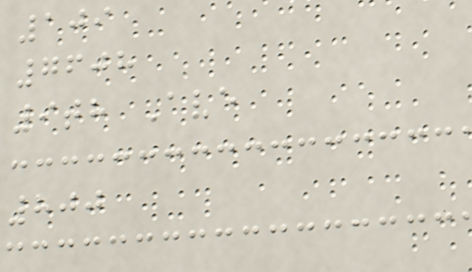109
7608
9th Ave
800
